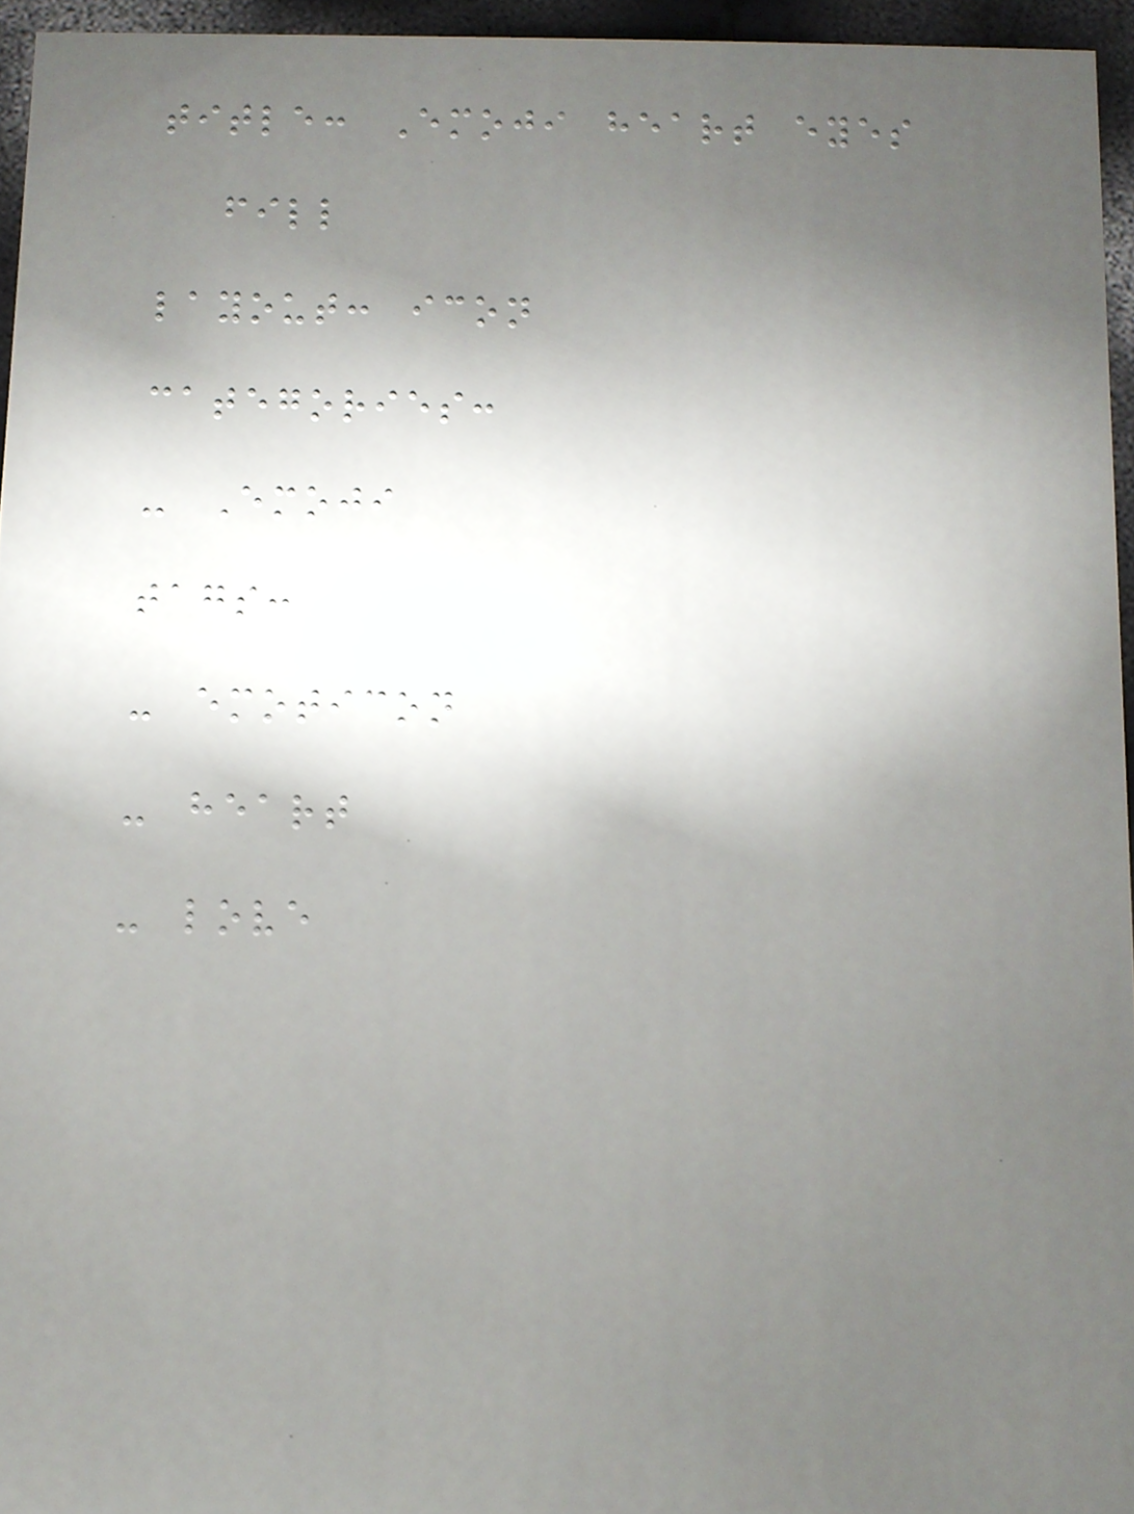title: Emoji heart eyes
fill
layout: icon
categories:
- Emoji
tags:
- emoticon
- heart
- love
